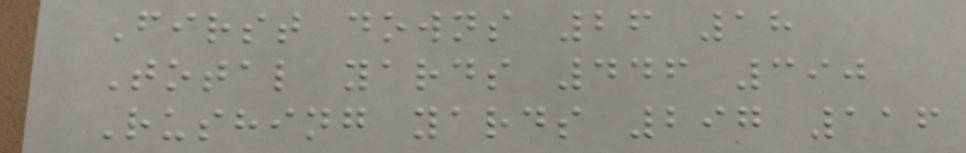First downs 26 18
Total yards 446 390
Rushing yards 297 116
